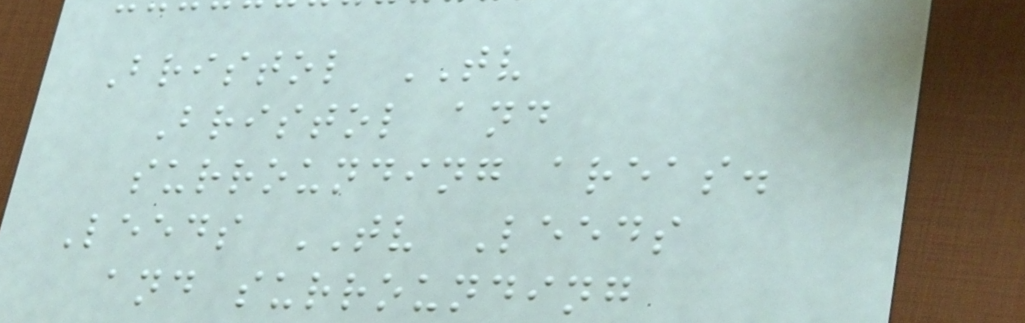Bristol TV
Bristol and
surrounding areas.
Leeds TV Leeds
and surrounding
